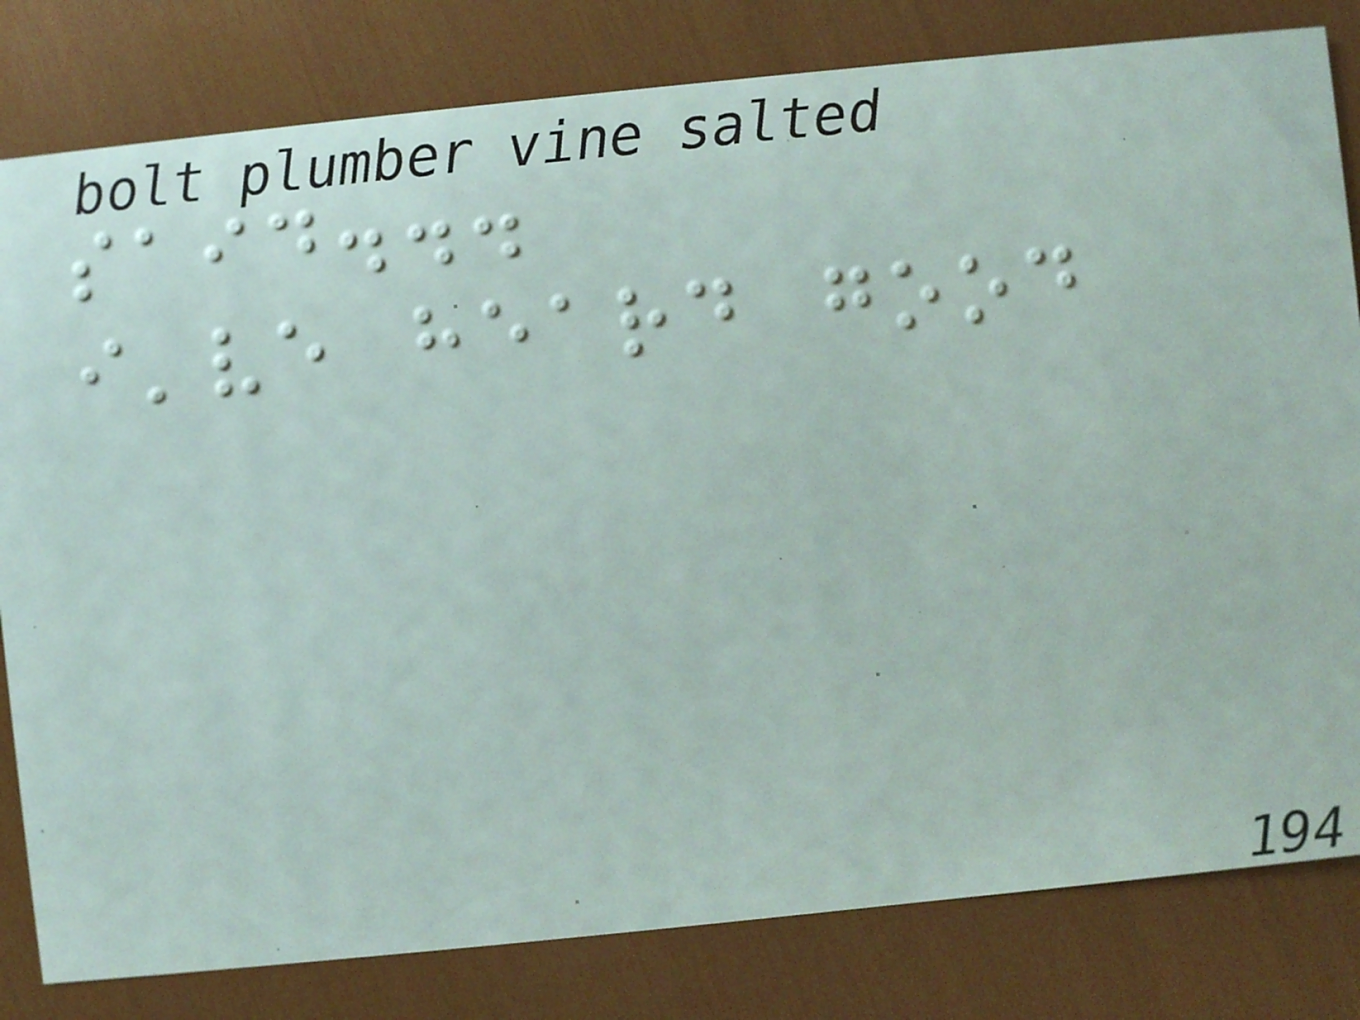said...
i've heard good
